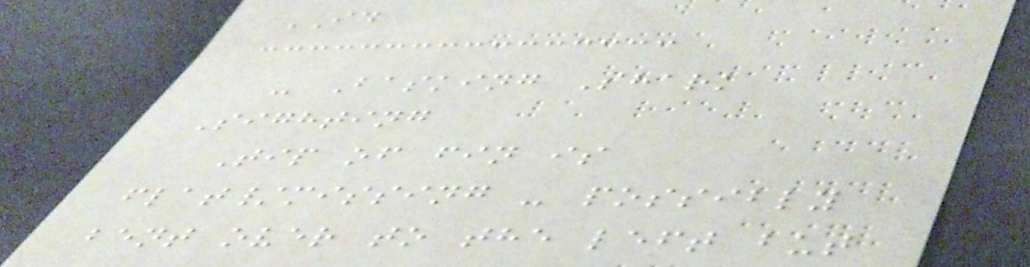ID
- Basking Shark
Sighting
Tip of fin is
flat/missing - possibly
bent over to the left but
